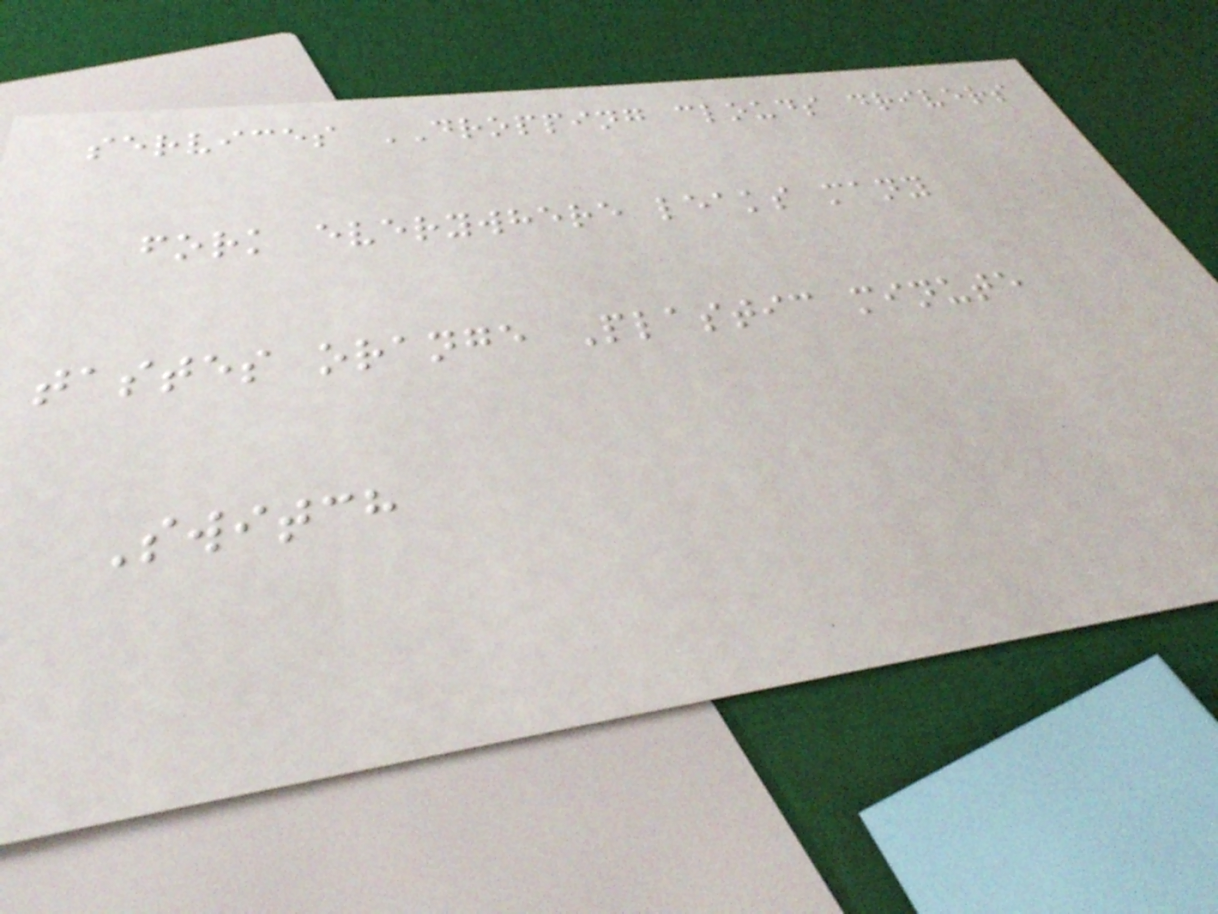services DROPPING clouds drivers
fork everywhere leaks many
tastes orange Plastic minute
Switch
